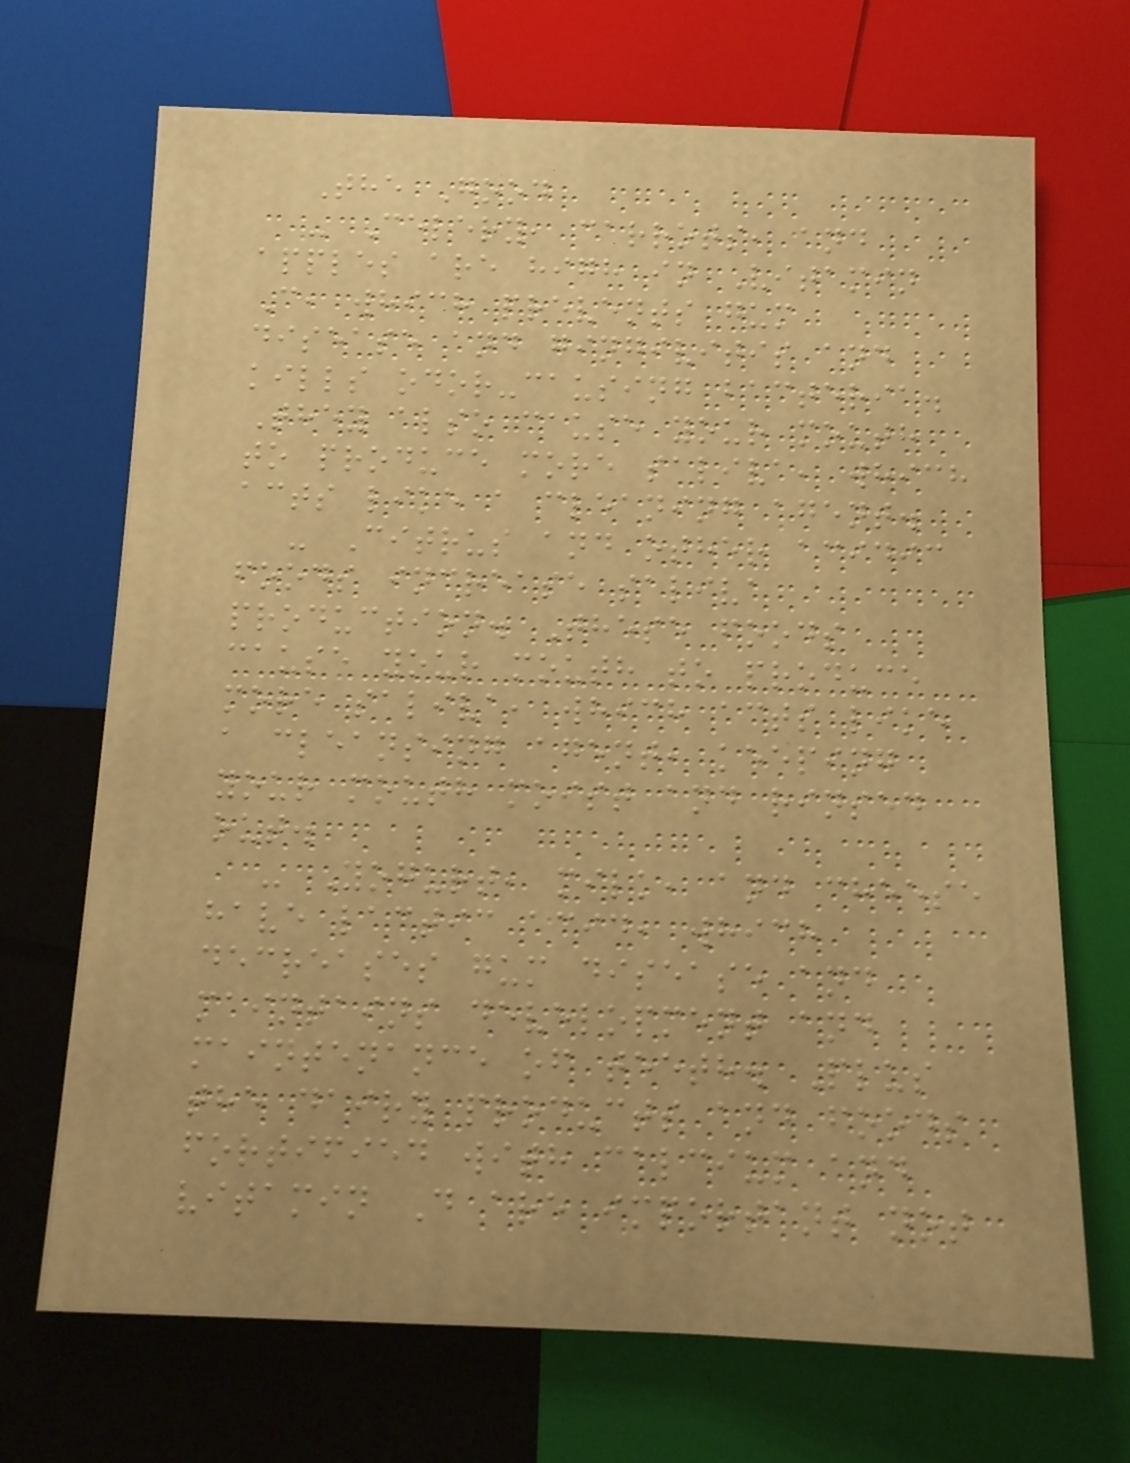The Good
- Celery, carrots, and
apples are high in Vitamin
C, which prevents gum
disease and gingivitis and
kills odor-causing bacteria.
They also cause your mouth
to produce more saliva, which
acts like a cleaning agent.
- Citrus and other acidic
foods increase saliva
production. These foods
cause your mouth to produce
more saliva, which acts like
a cleansing agent, keeping
your mouth moist and rinsed
out.
- Yogurt, milk, and cheese
have lactic acid, which
decreases gum disease and
maintains development and
maintenance of teeth. Plus
the dairy products and foods
fortified with calcium and
vitamin D are important not
